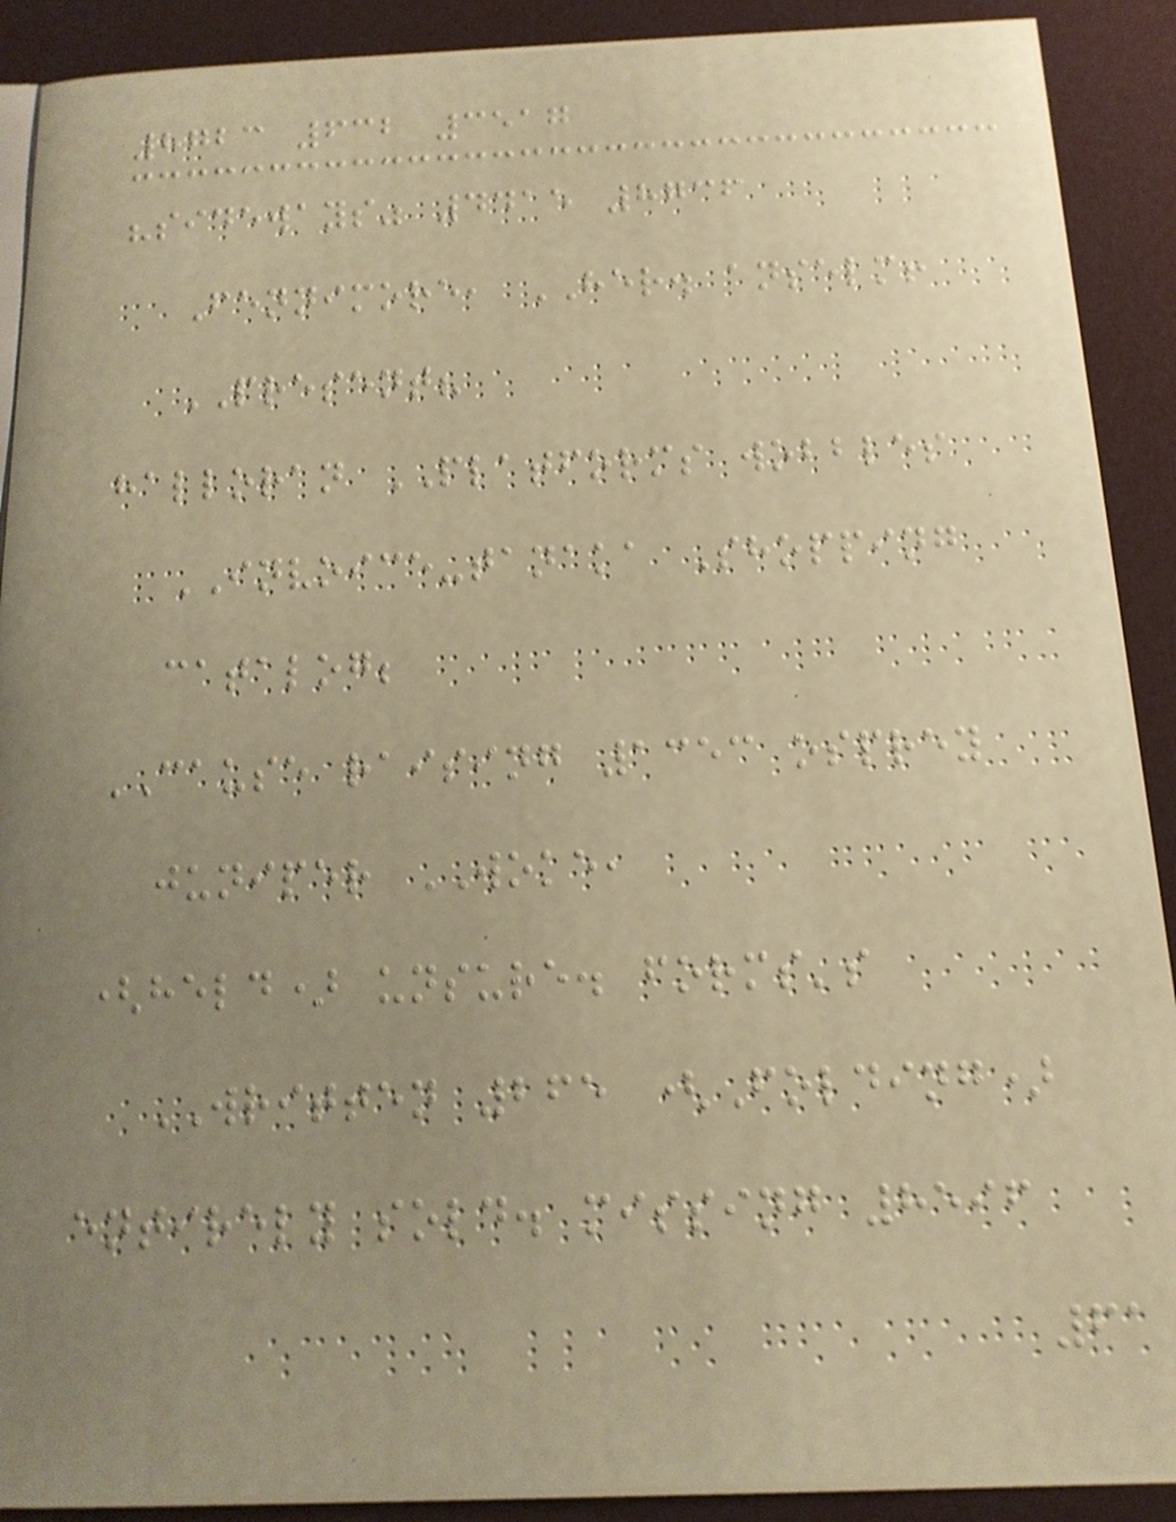8723 632 3517
"sideways" 4415 8736
Fennimore, HER. anselm!
PRESENT?
halloran PLATFORMS wobbles
INVOICE-tanaka Shopping
catalog;
CAUSE raising 1353 osprey
juniper WOKE,
(held) unsure. forms's
WRITTEN 265 (Folding)
entirely sold. missing 8596
61
